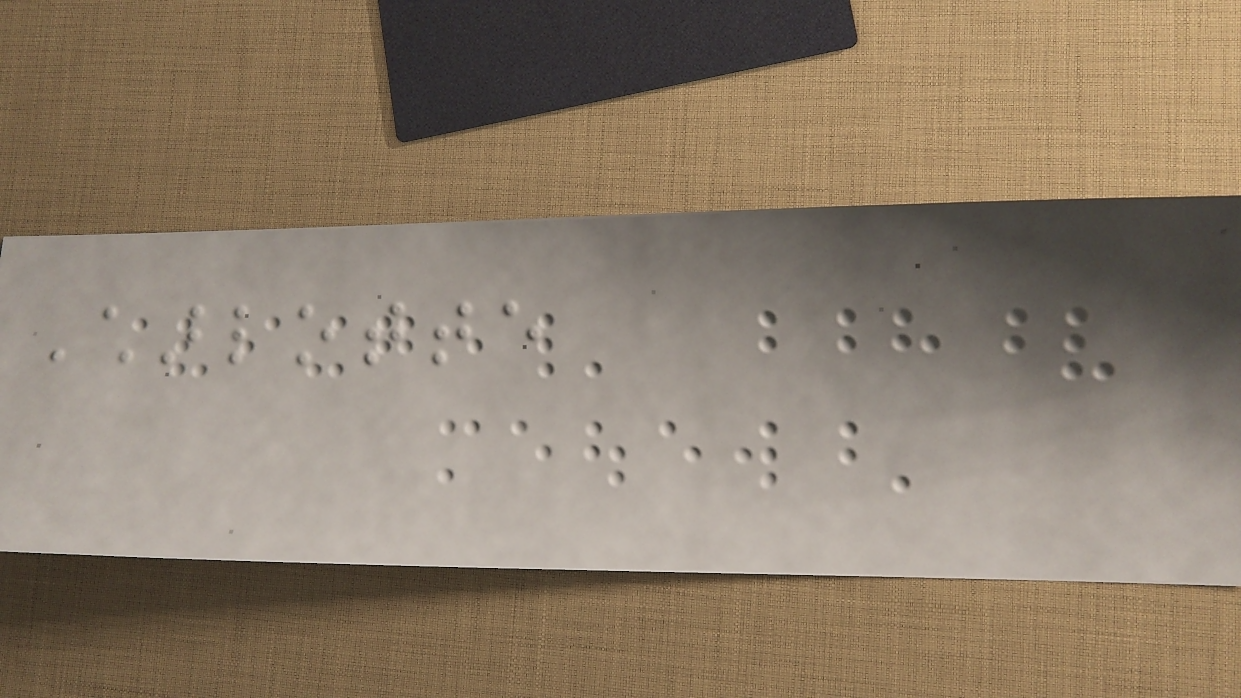Charlotte
